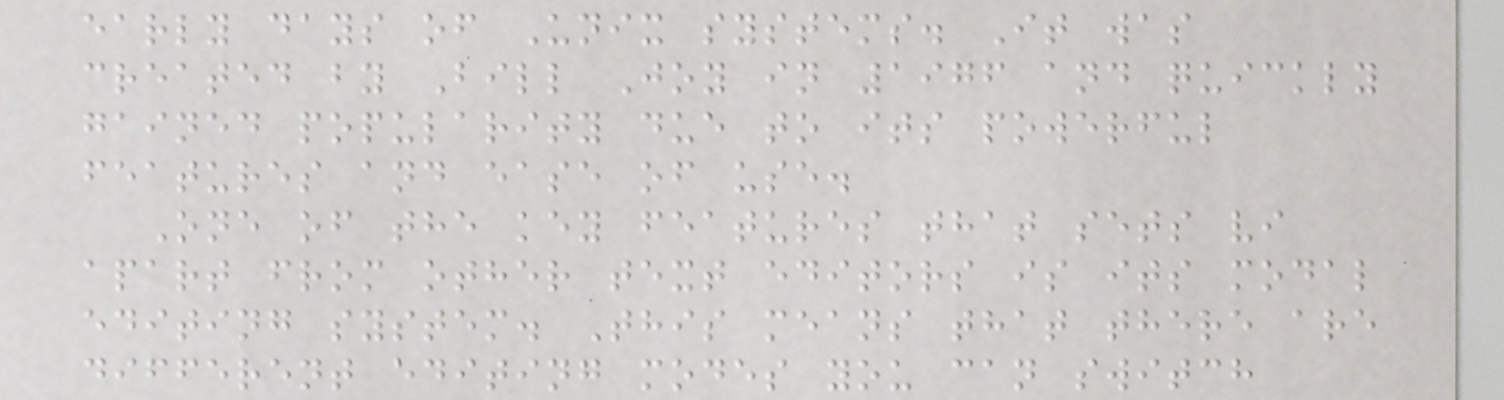early days of Unix systems. It was
created by Bill Joy in 1976 and quickly
gained popularity due to its powerful
features and ease of use.
One of the key features that sets vi
apart from other text editors is its modal
editing system. This means that there are
different editing modes you can switch
